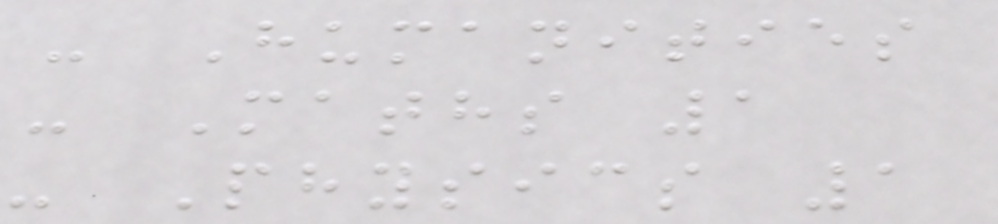- Humanities
- Maths 1
- Physics 1
